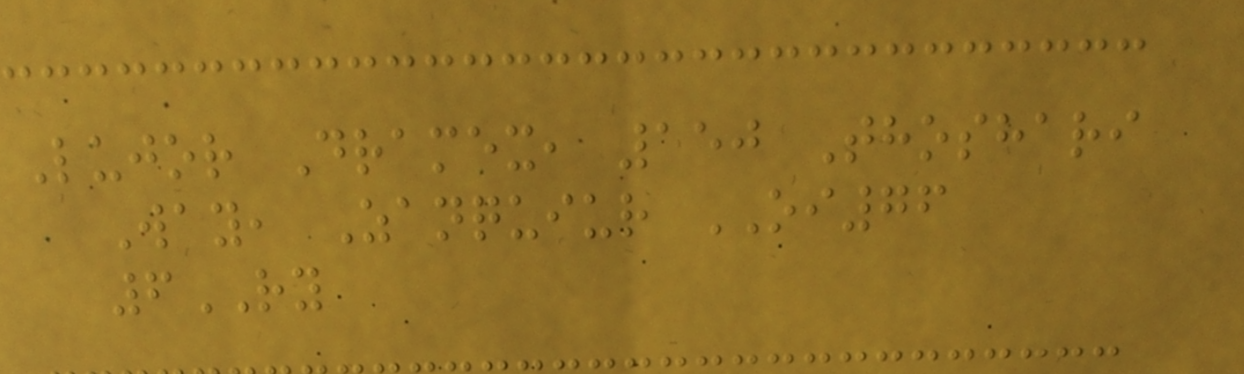Lujor Dramex, 150 Thoshari
Way, Zanquiur OI76
6RY
